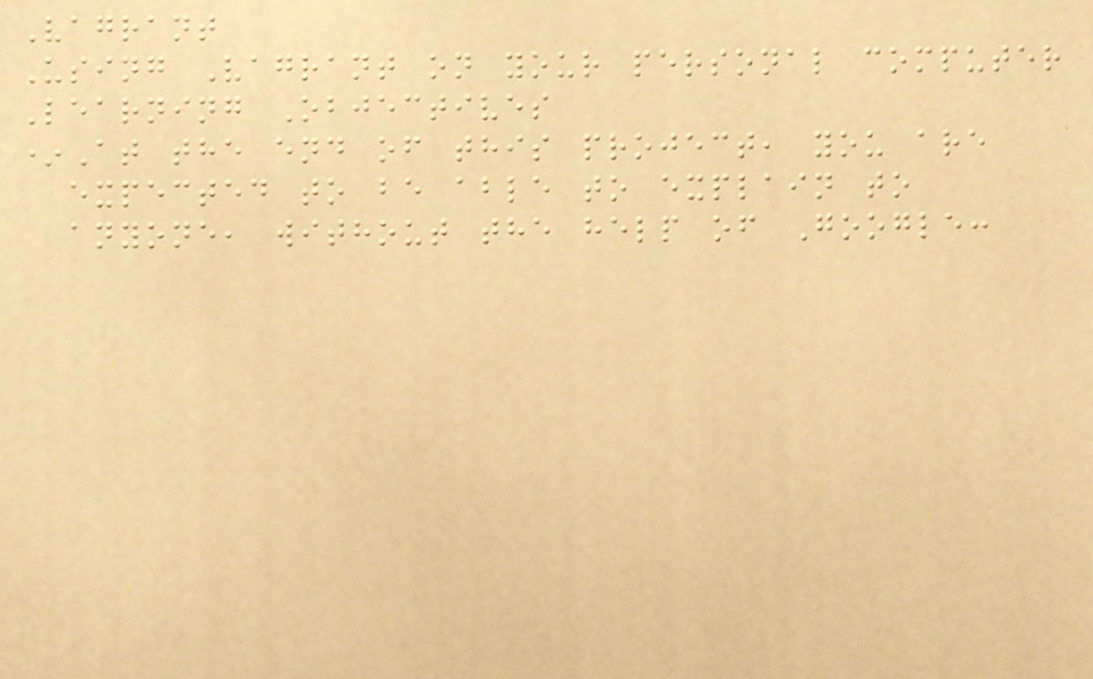Vagrant
Using Vagrant on your personal computer
Learning Objectives
*At the end of this project, you are
expected to be able to explain to
anyone, without the help of Google:
